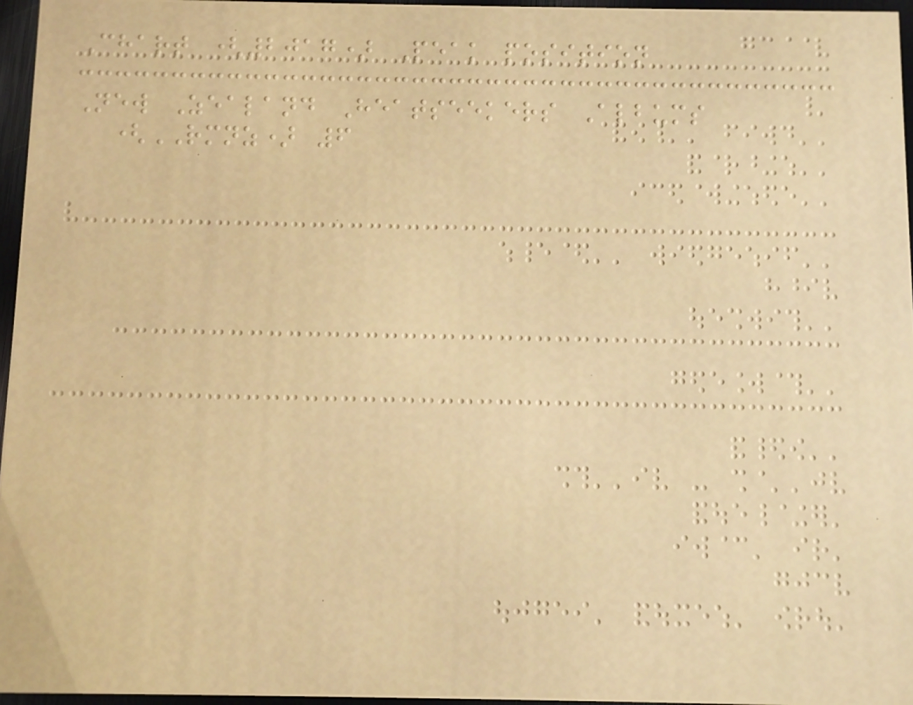Chart (2017) Peak position
New Zealand Heatseekers Albums
(RMNZ) 6
